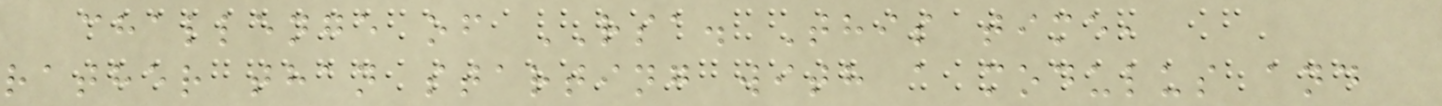challenge of RSA. This time,
rather than starting with a modulus and
